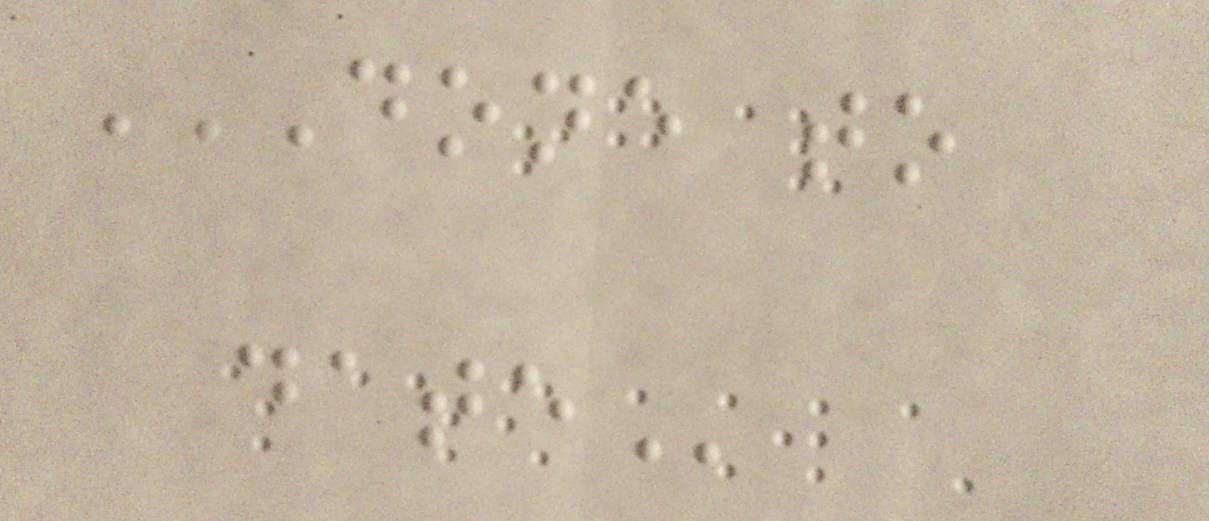DONE TO
DATE
